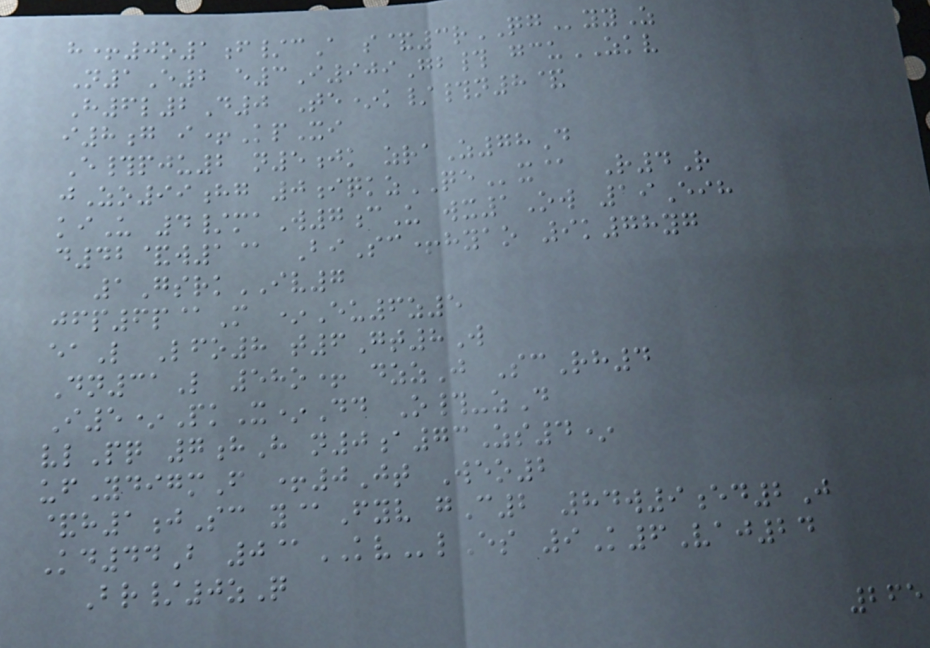h+0o1f/cA s&3rQGyyZ
N1E2 e3I909Gb# gcuZKV
H6l2D0 Te*k/#n8&
i8g i+KpXi
E#pju2 n5jk zraZ78D
jZo99hg 0iqkzQEx@ R4R
kiU 4/maW7cU wx1Ow 19Eih
d42&w1@ BiSc+hyao 9k78yg
1GsrkIV7
jfp6p@M *Eu6z5
eaL Lfo8 t6Gt8W
Dn31L 58o+ dzzJ ScRh4
I5*PkX*Dd O#-zD
vlPq 7hH n0a73Zs4*
ufYdigmF +0Jt Weo2
&h1jSc y@Fyv gC2 84w9ed2J
Kd44B 0@KVlEs 9K6Vaj24
Br/0zQ
265
